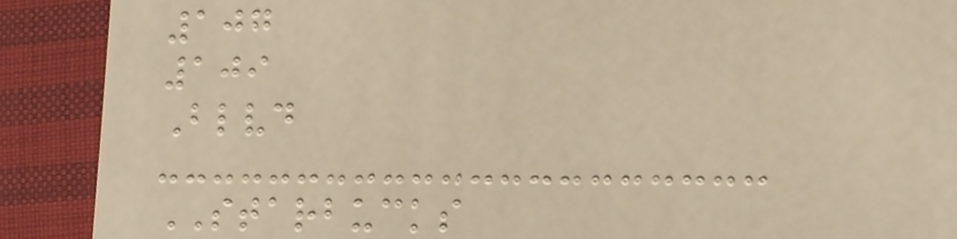107
109
Blvd
STARBUCKS
